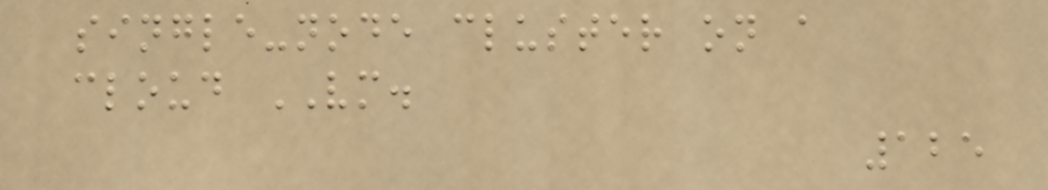single-node cluster on a
cloud VM.
125
